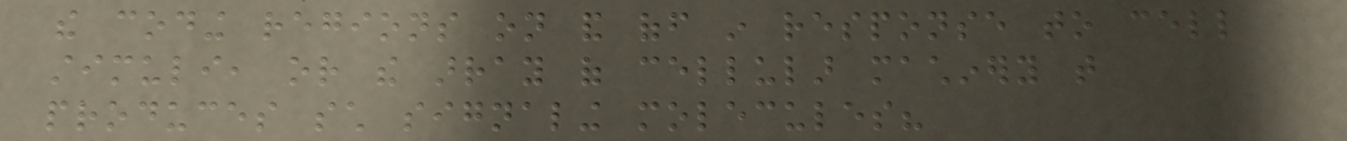the coding regions on and off in response to cell
stimuli, or the array of cellular machinery that
produces such signaling molecules?
